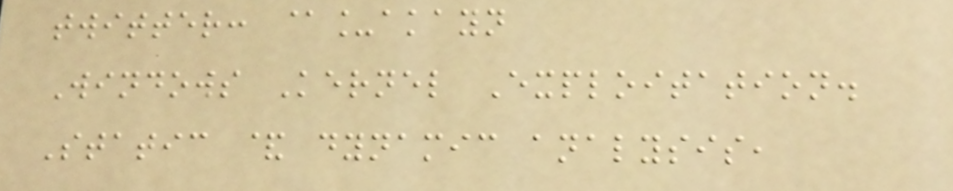twitter: @_akayn
Windows Kernel Exploitation.
Static & dynamic analysis,
